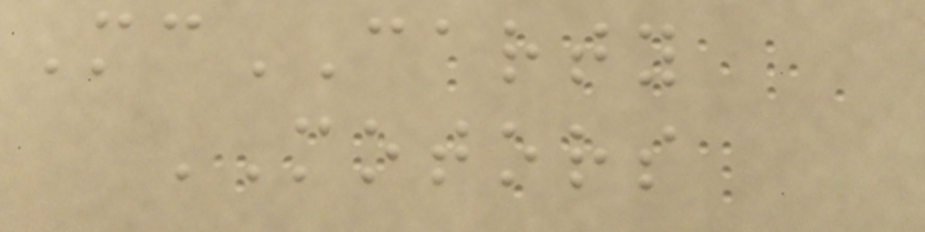McCARTY
MOTORS
